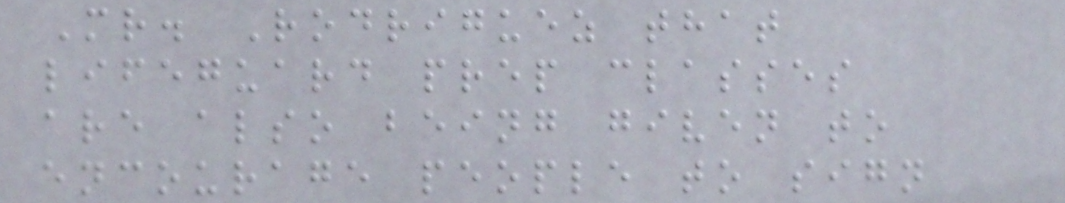Mr. Rodriguez that
lifeguard prep classes
are also being given to
encourage people to sign
